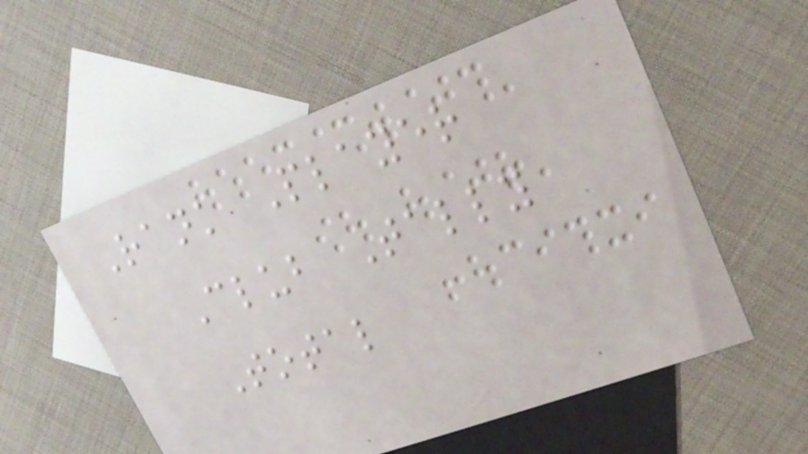Rank Player
Club Tally
Total
